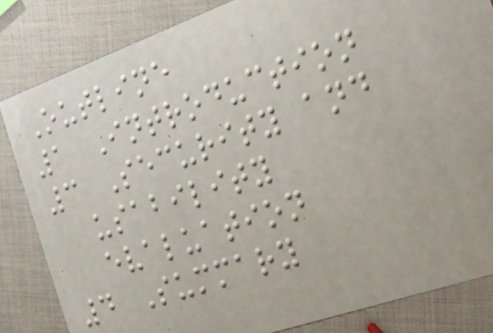Outline
1 Introduction
3 Security and
usability
evaluation
4 Summary
